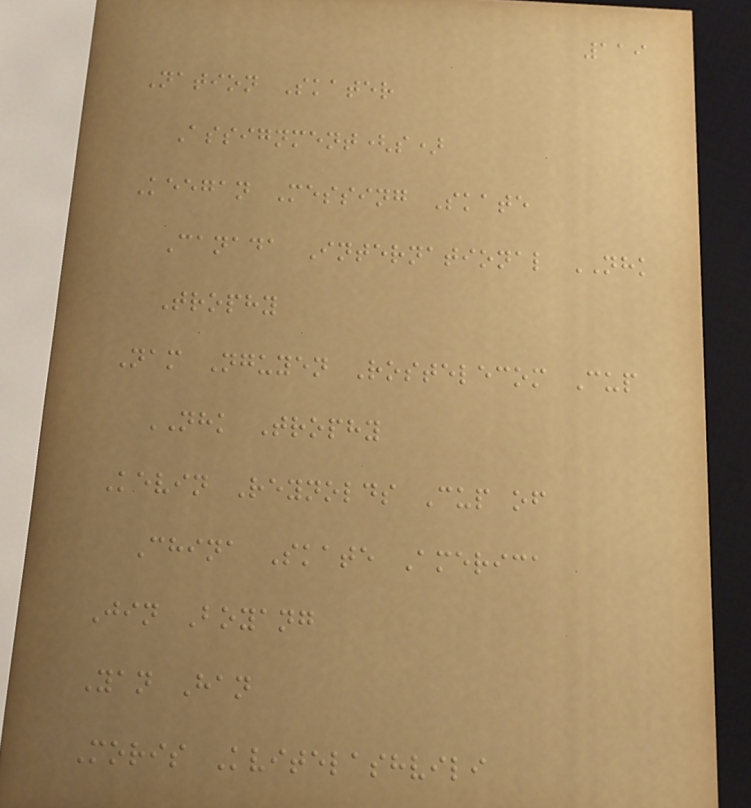119
Nation Skater
Assignment(s)
Keegan Messing Skate
Canada International NHK
Trophy
Nam Nguyen Rostelecom Cup
NHK Trophy
Kevin Reynolds Cup of
China Skate America
Jin Boyang
Yan Han
Moris Kvitelashvili
